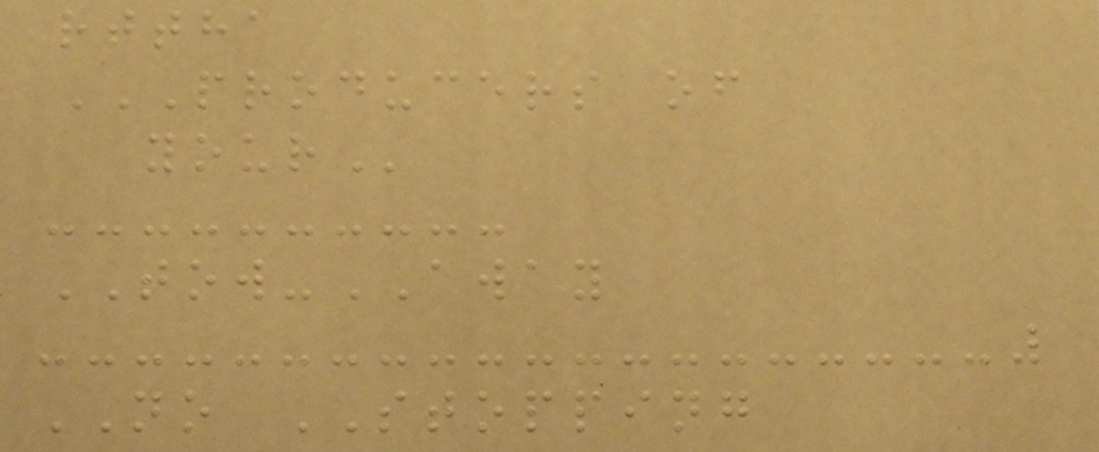rttha
PRODUCERS OF
YOUR
TOW-AWAY
NO STOPPING
